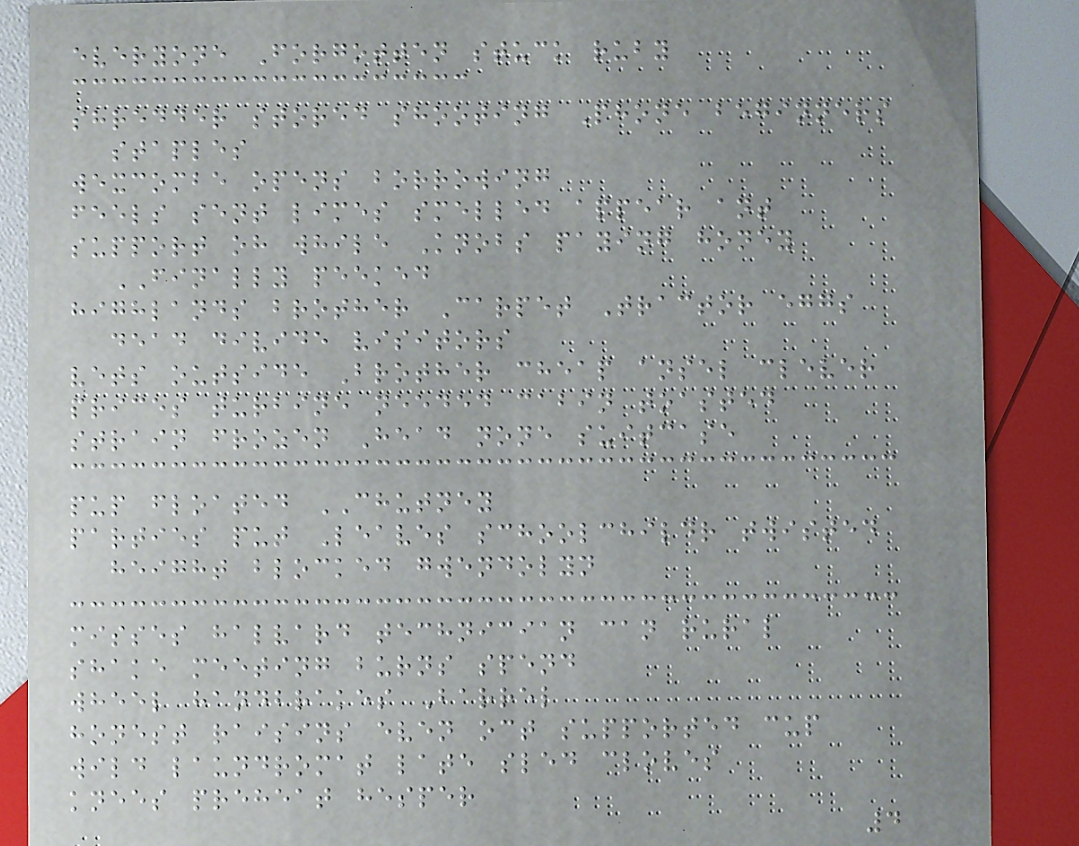everyone Forgotten stuck ruby
shredder stored shooting Phone beginners
staples
wexcombe opens borrowing
feels sent limes smelled appear ant
support oh while Knobs paying honey
FINALLY peeked
highlands brother Carpet Tractor eggs
dead divide visitors
vets outside Brother cheap ansel clever
prices turbine needed cabin toasted
strain frozen Head none suitcase
pup floated CHUTNEY
parties put Leaves schoolchildr twisted
height blocked gwendolyn
misses halvard technician can rural
shake meeting burns spend
wheel handbrakes Barrel
honest raisins even oct supported cup
wild laundromat late sled cloves
knees preheat hesper
4
